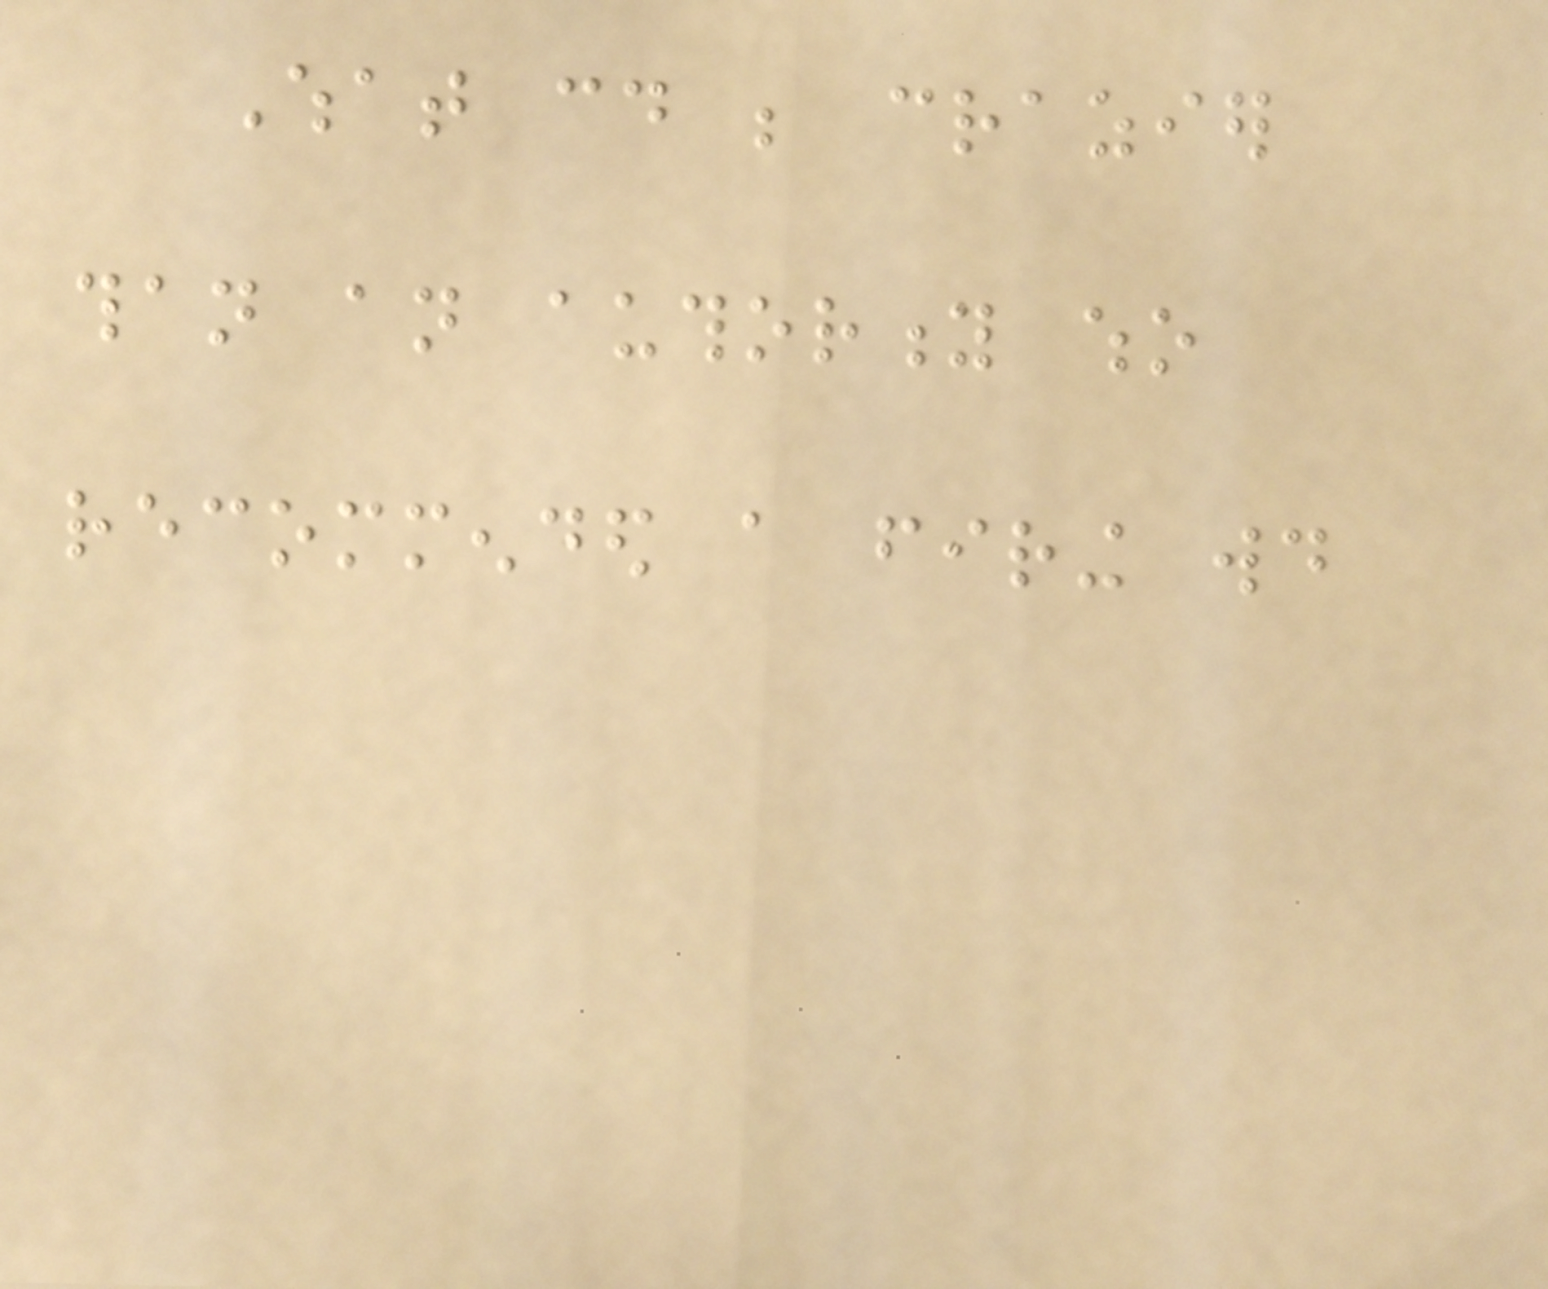What could be crazier
than an authority who
recommended a firing would
